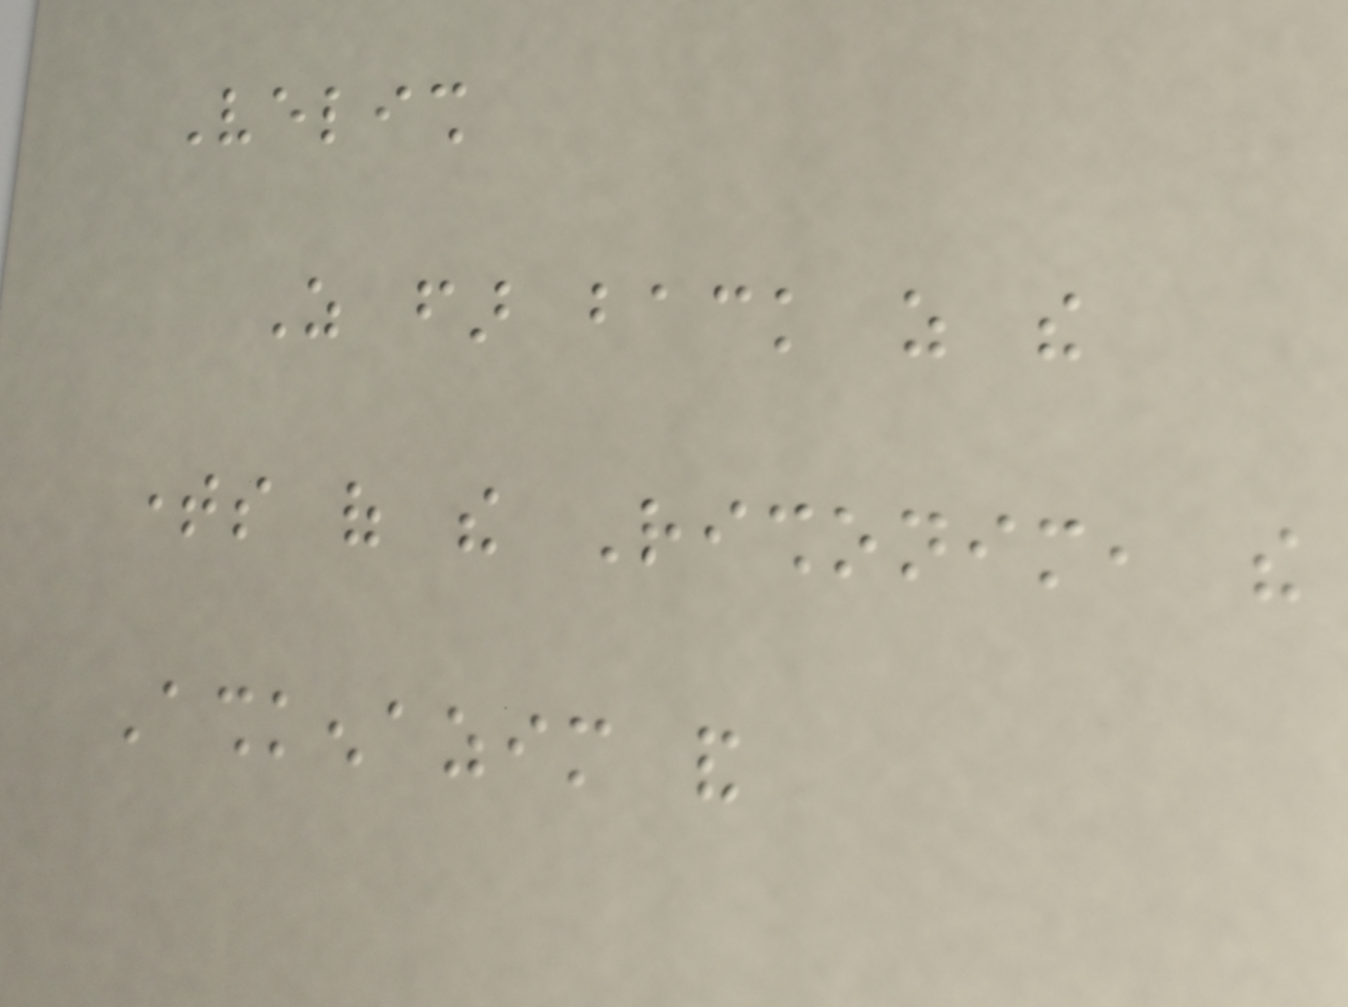Velish
As far back as the
times of the Rishonim, the
Ashkenazim and
